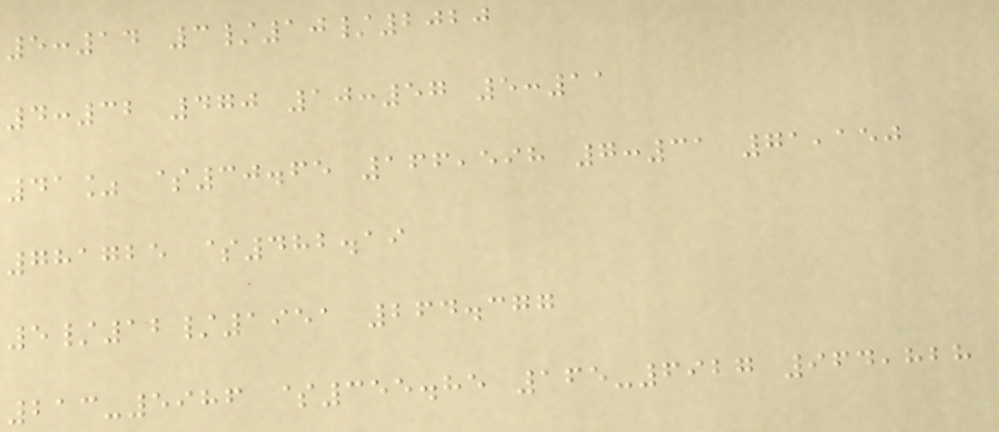5:14 3/10/2020
4:32 470 10:57 5:11
41% $30.65 166,598 7:31 71,150
781725 $482.19
5/12/1951 264.377
213-5986 $355.85 165-6927 964,828
